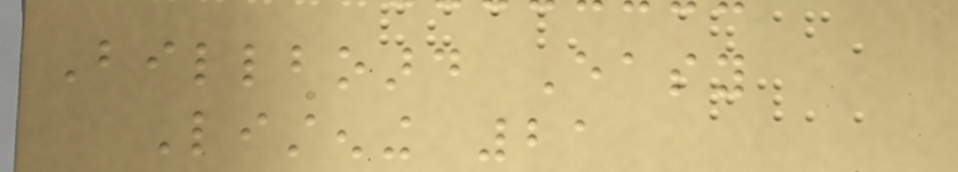Billboard Easy
Listening 21
